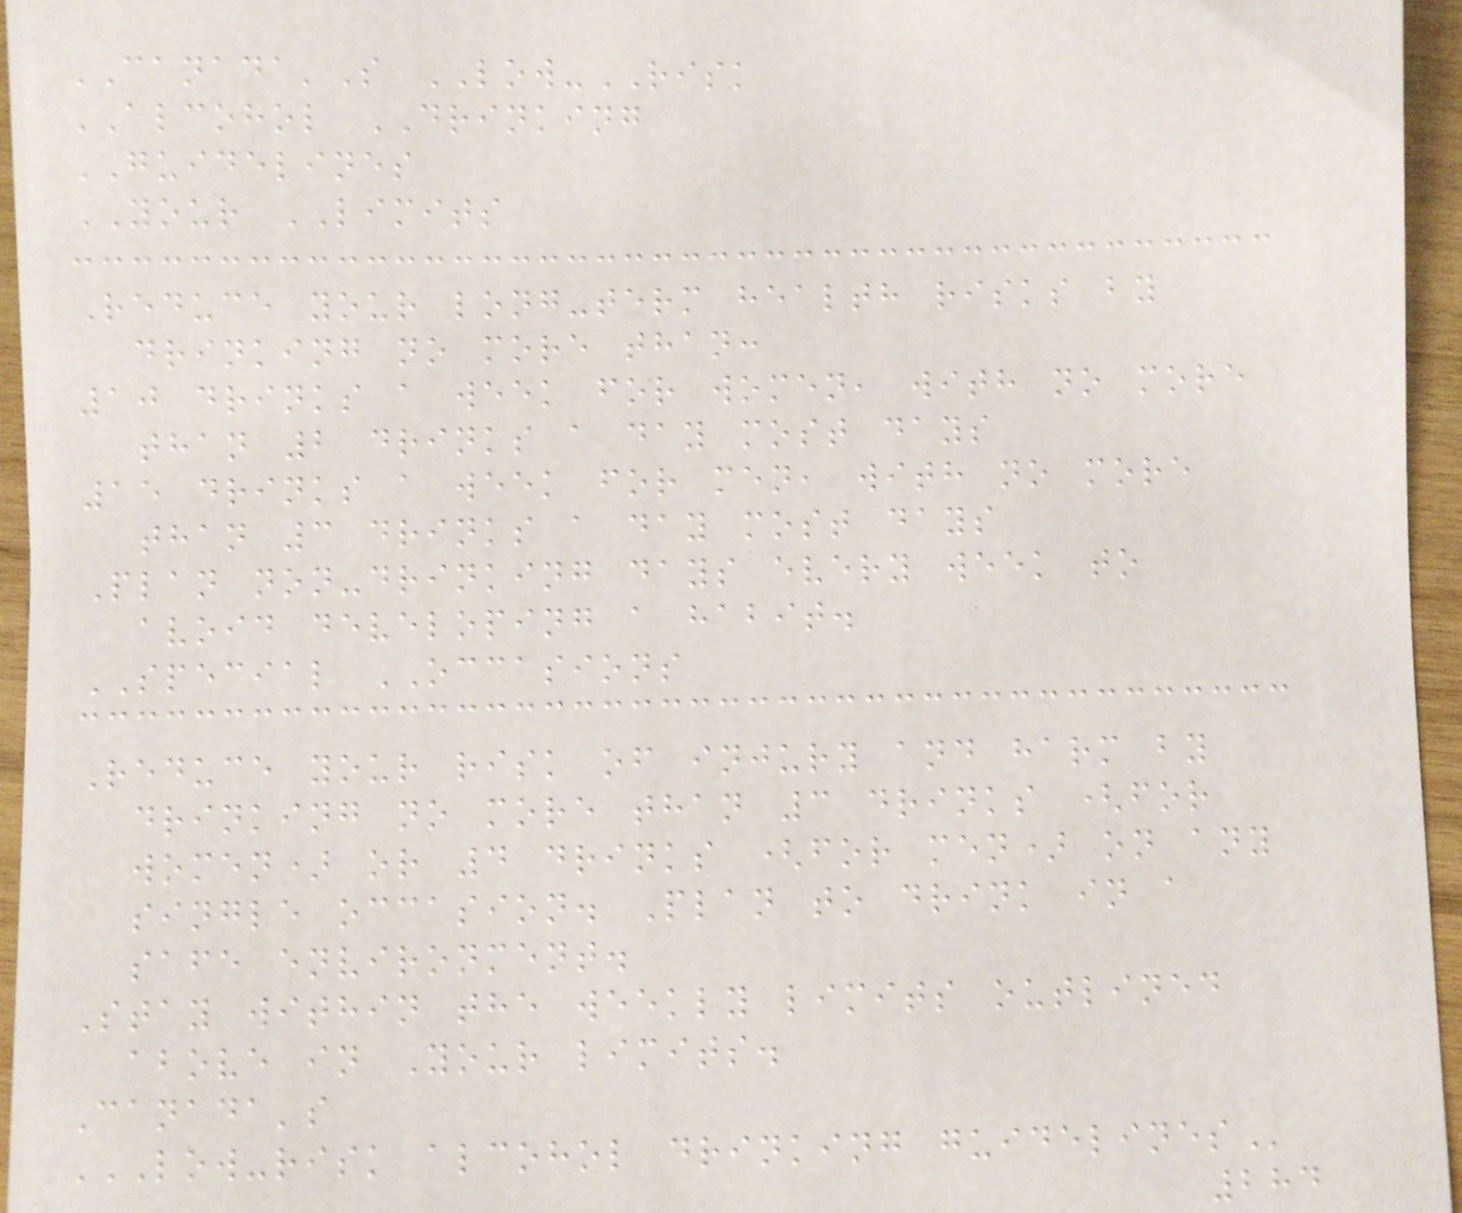CANADA'S LOW-RISK
ALCOHOL DRINKING
GUIDELINES
YOUR LIMITS
Reduce your long-term health risks by
drinking no more than:
10 drinks a week for women, with no more
than 2 drinks a day most days
15 drinks a week for men, with no more
than 3 drinks a day most days
Plan non-drinking days every week to
avoid developing a habit.
SPECIAL OCCASIONS
Reduce your risk of injury and harm by
drinking no more than 3 drinks (for
women) or 4 drinks (for men) on any
single occasion. Plan to drink in a
safe environment.
Stay within the weekly limits outlined
above in Your limits.
Canada's
LOW-RISK ALCOHOL DRINKING GUIDELINES
284
